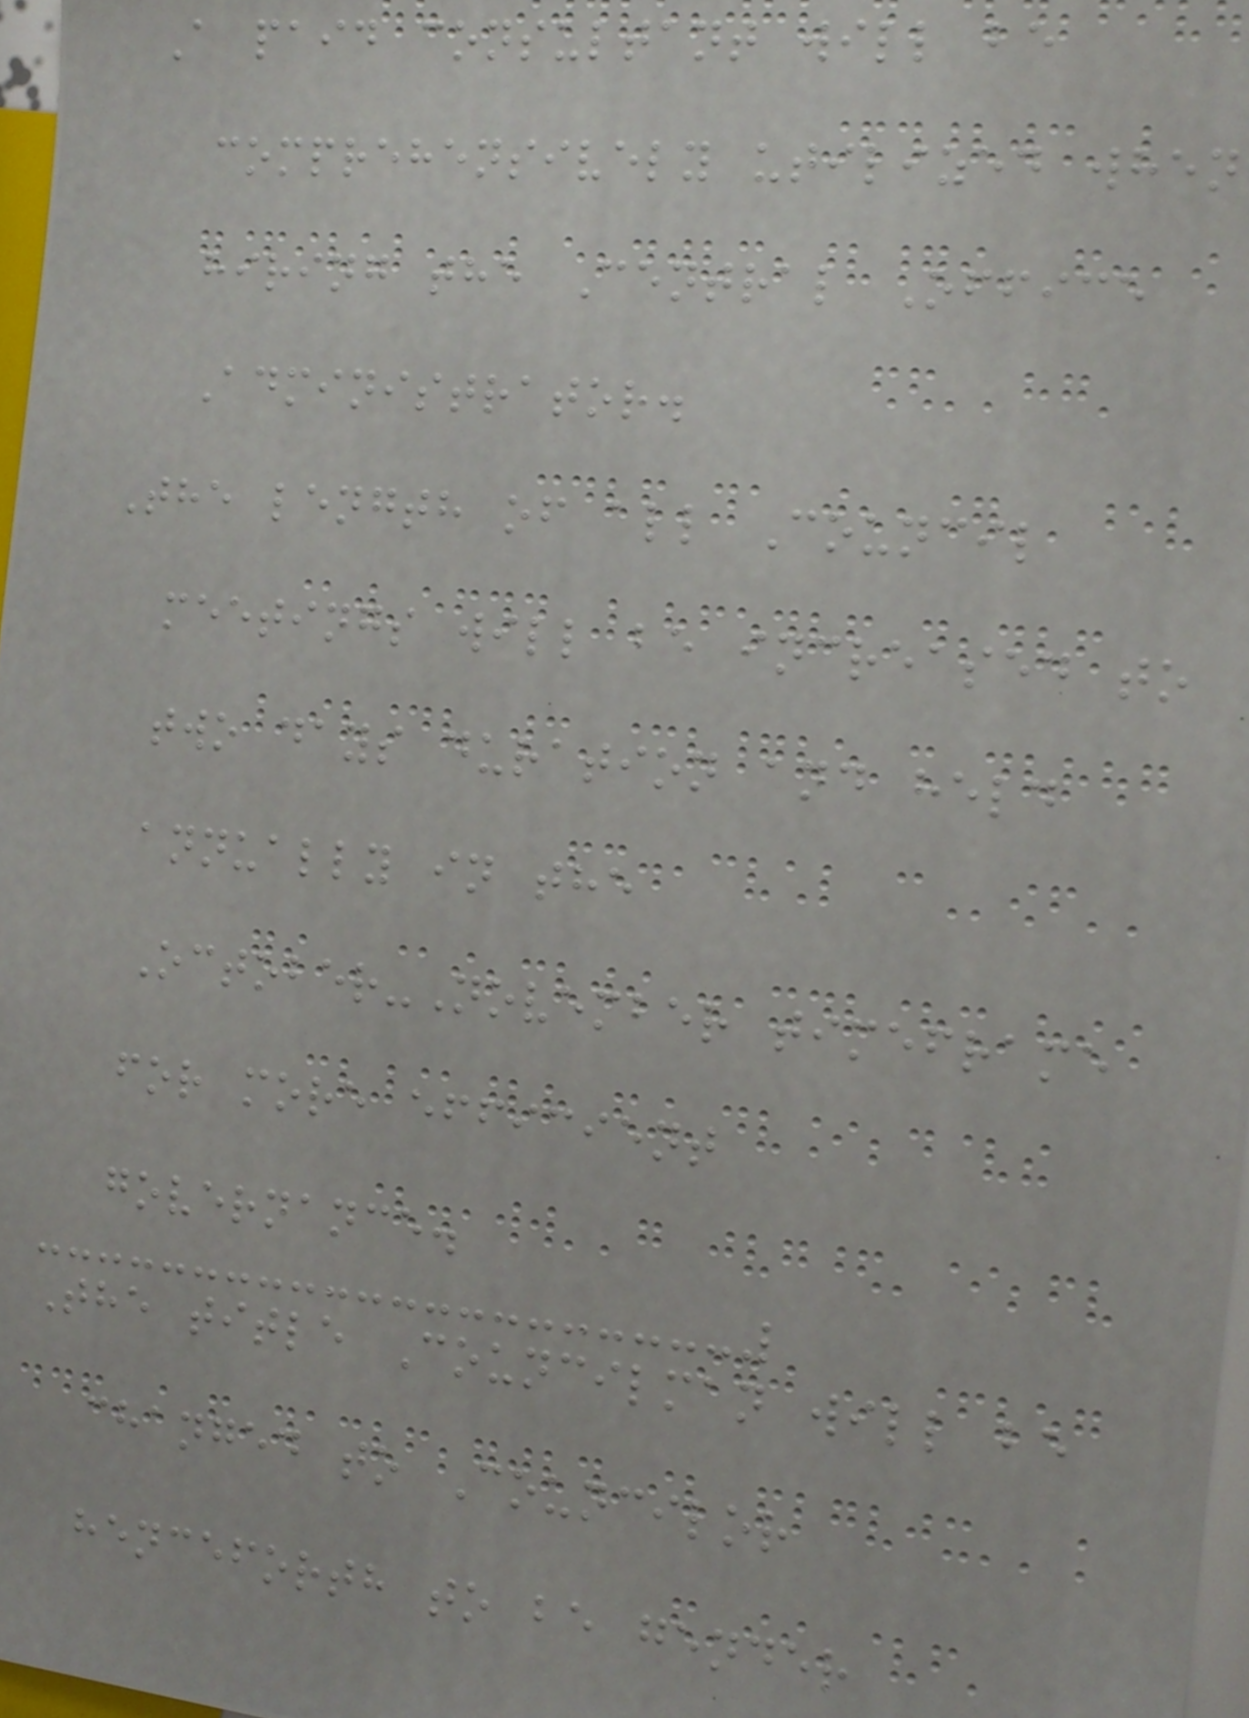A paid consultant will be
comprehensively utilized when
hiring the Central Office
Administrator.
The length of all Council
meetings will be increased to
two days duration and held
annually in the
October-November timeframe
for more efficient
governance.
The title Councilman will be
changed to Councilor
henceforth to be gender
